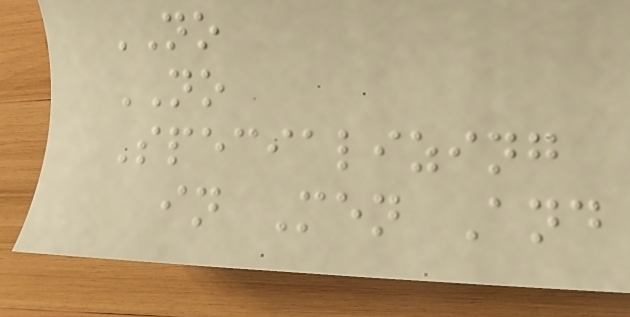NO
NO
Specializing
in Men And
